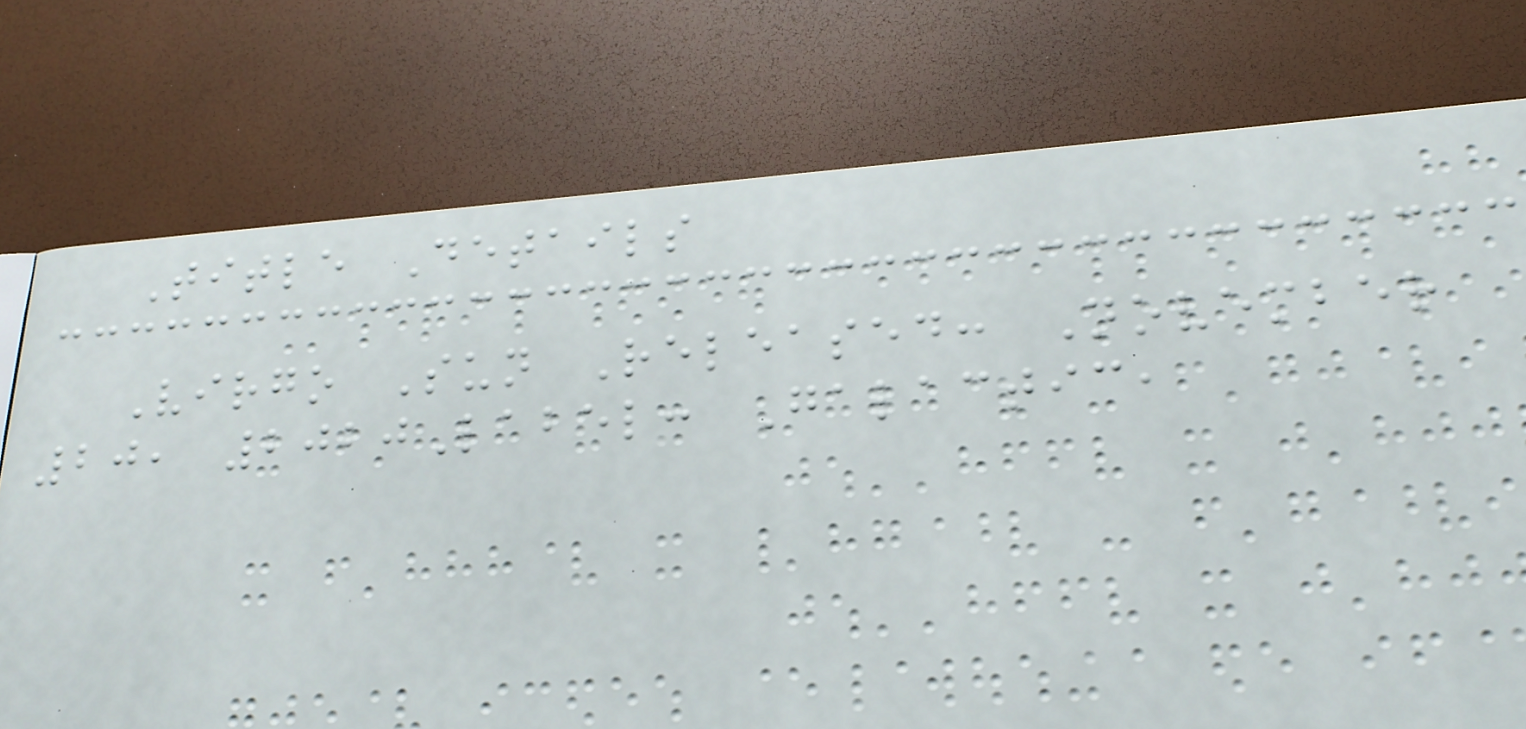Title Details
Virgo Sun Released: November
20, 2020Label: Galactic,
